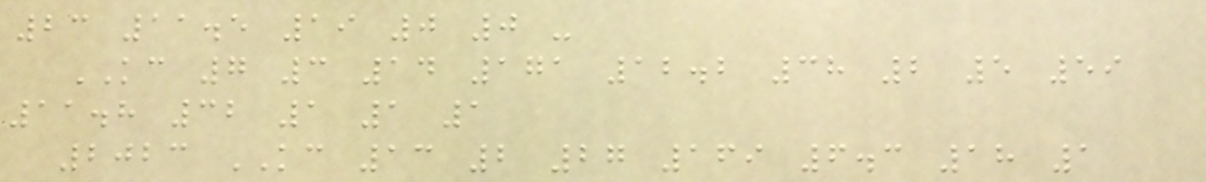23 11.5 19 0 0 -
KC 7 3 14 171 12.2 38 2 5 59
11.8 32 1 1 1
2023 KC 13 2 27 169 6.3 18 1
